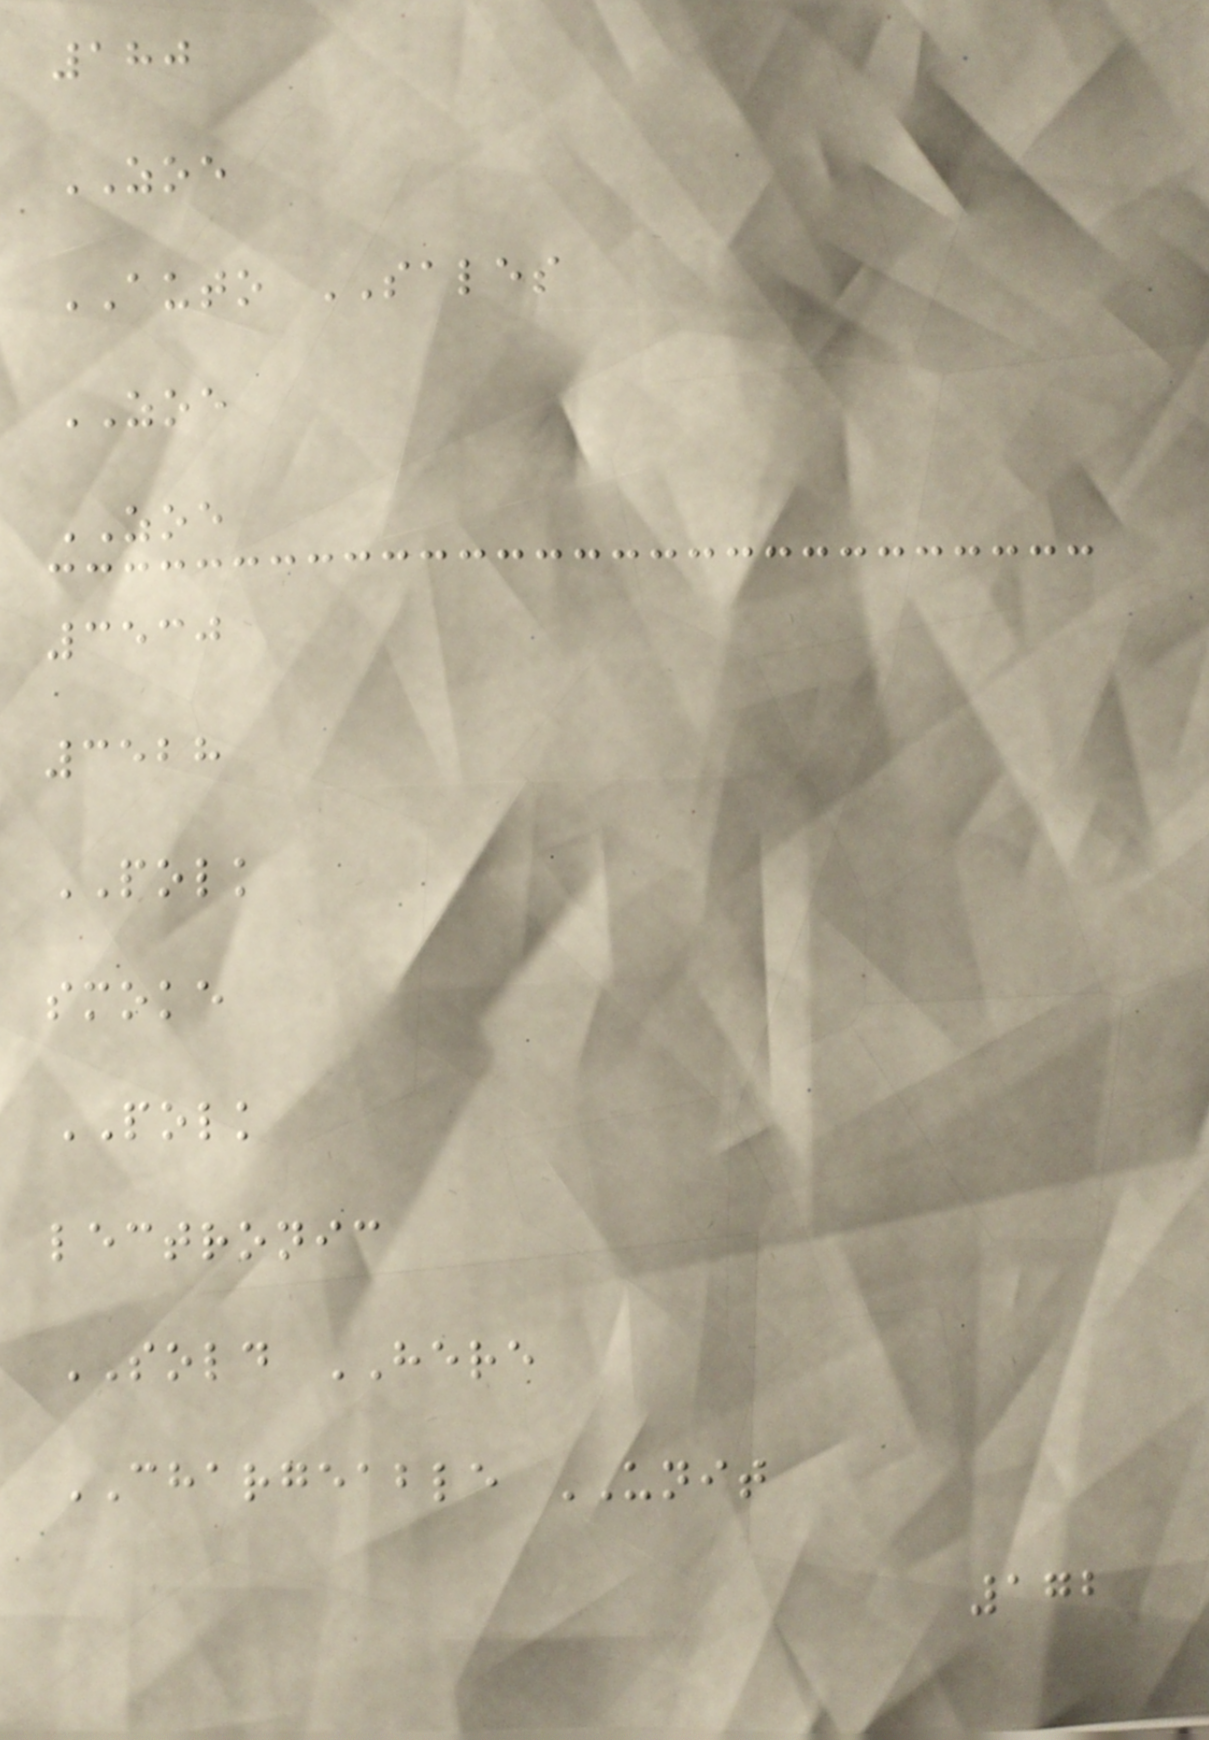180
ZOE
AUTO SALES
ZOE
ZOE
3530
3528
POLK
smoke
POLK
lectronic
SOLD HERE
CHARGEABLE UNIT
172
